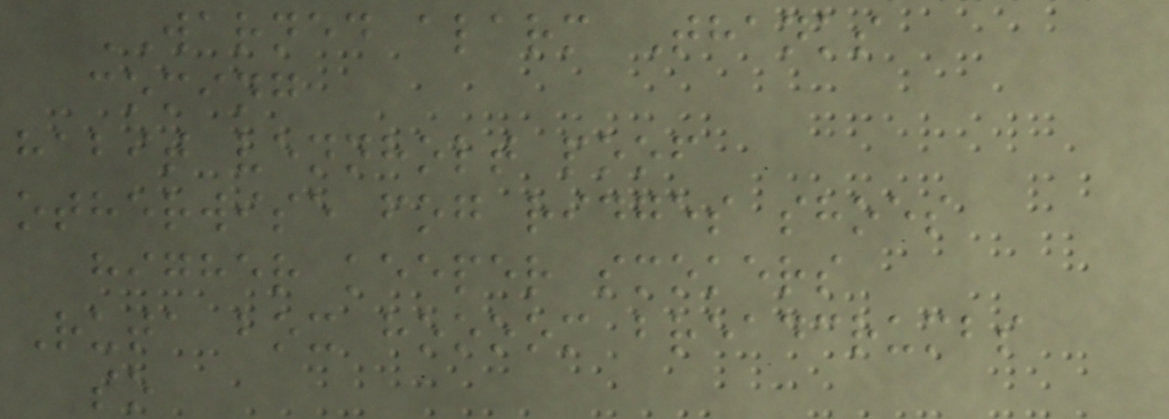WARNED alarm Thanks
coming
habit vennholt poof
otherwise fog ridges shoes
higher keeper smokers
Ruta box hoooom breadcrumbs
so
